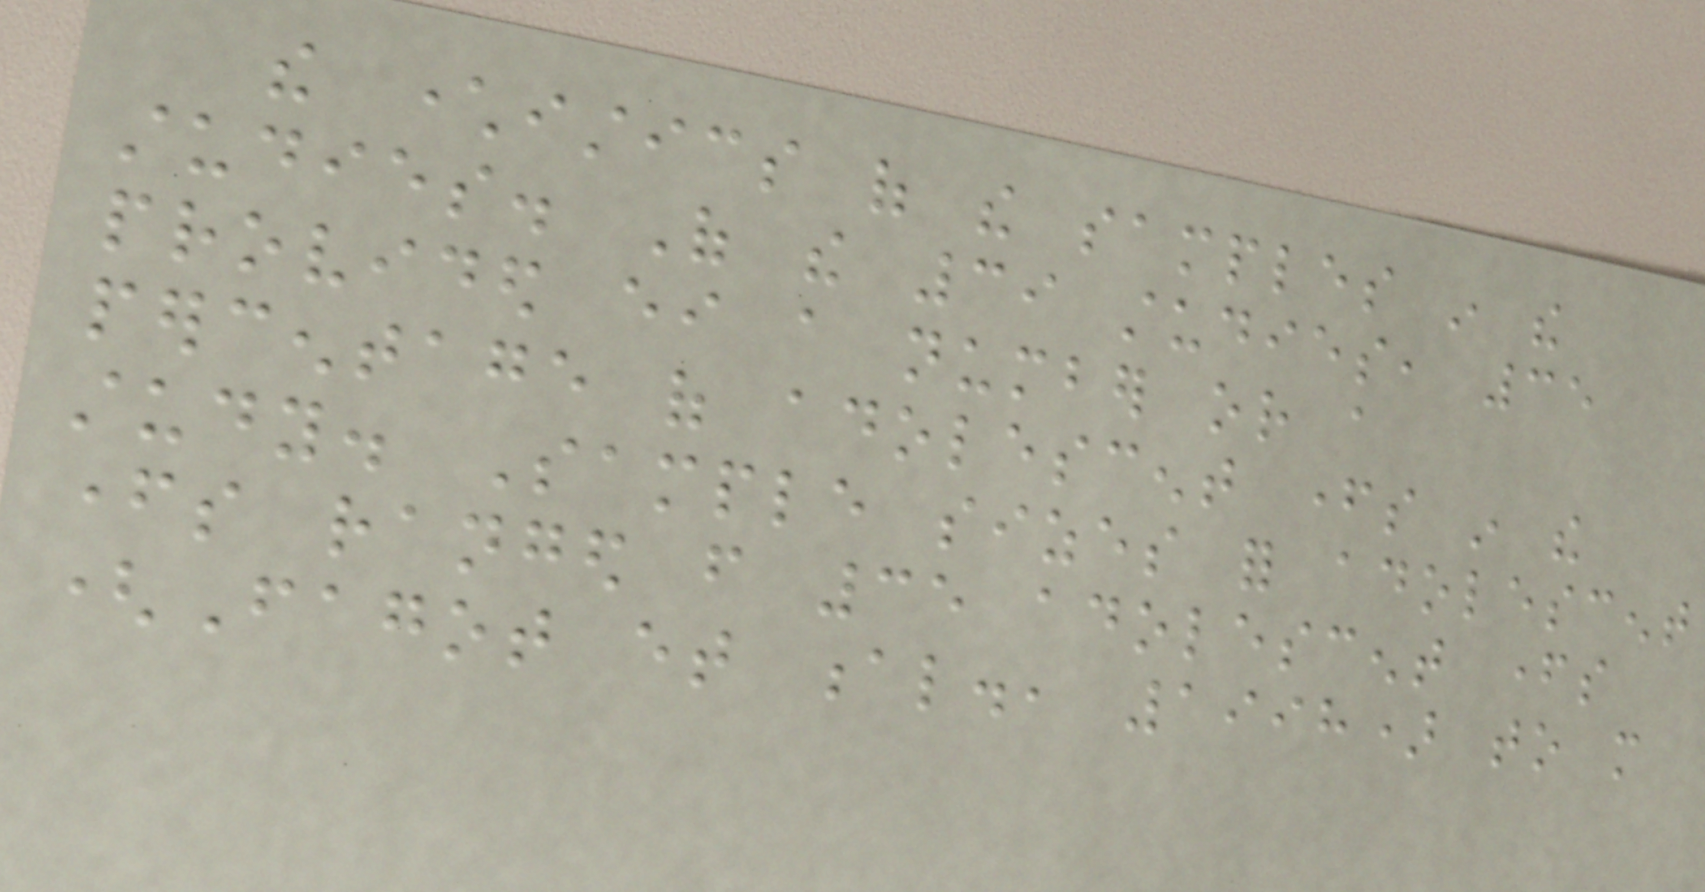the characteristics of the samples in the
studies. Of the 39 studies, 35
provided either a number or a
percentage of adolescent fathers in the
study. Sample sizes for adolescent
fathers ranged from 35 adolescent fathers
(Fagot et al., 1998) to more
